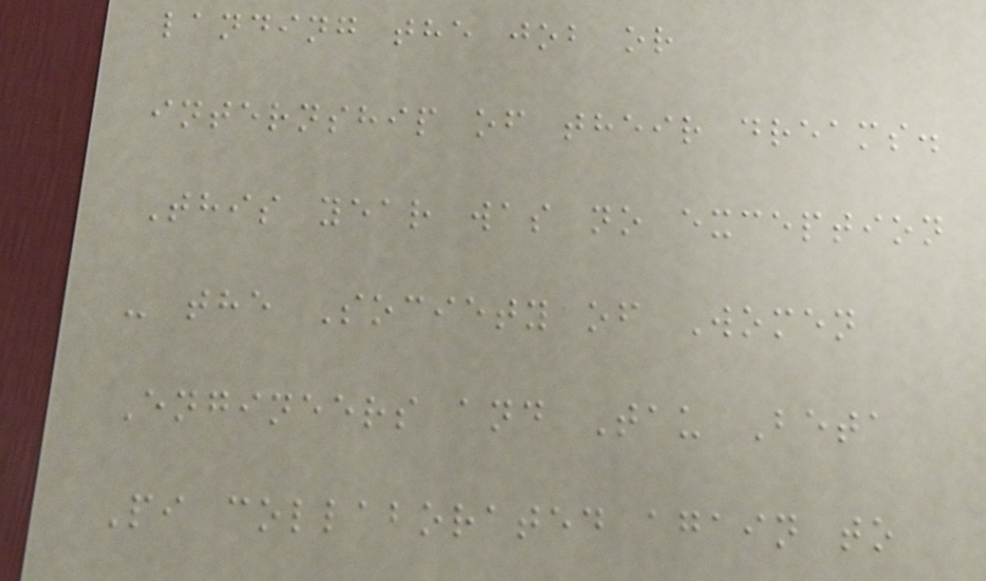landing the job or
internship of their dreams.
This year was no exception
- the Society of Women
Engineers and Tau Beta
Pi collaborated again to
